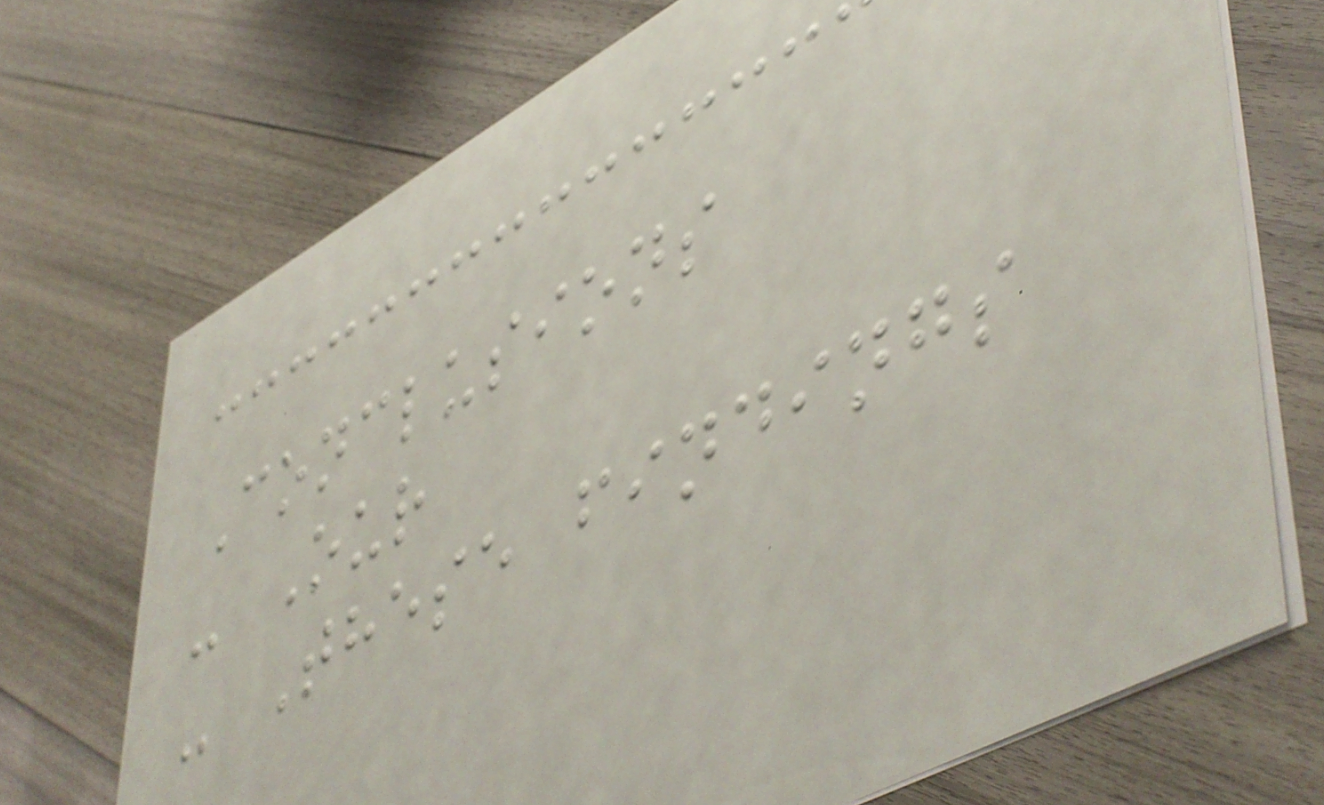Conclusions
- Our
- These findings
